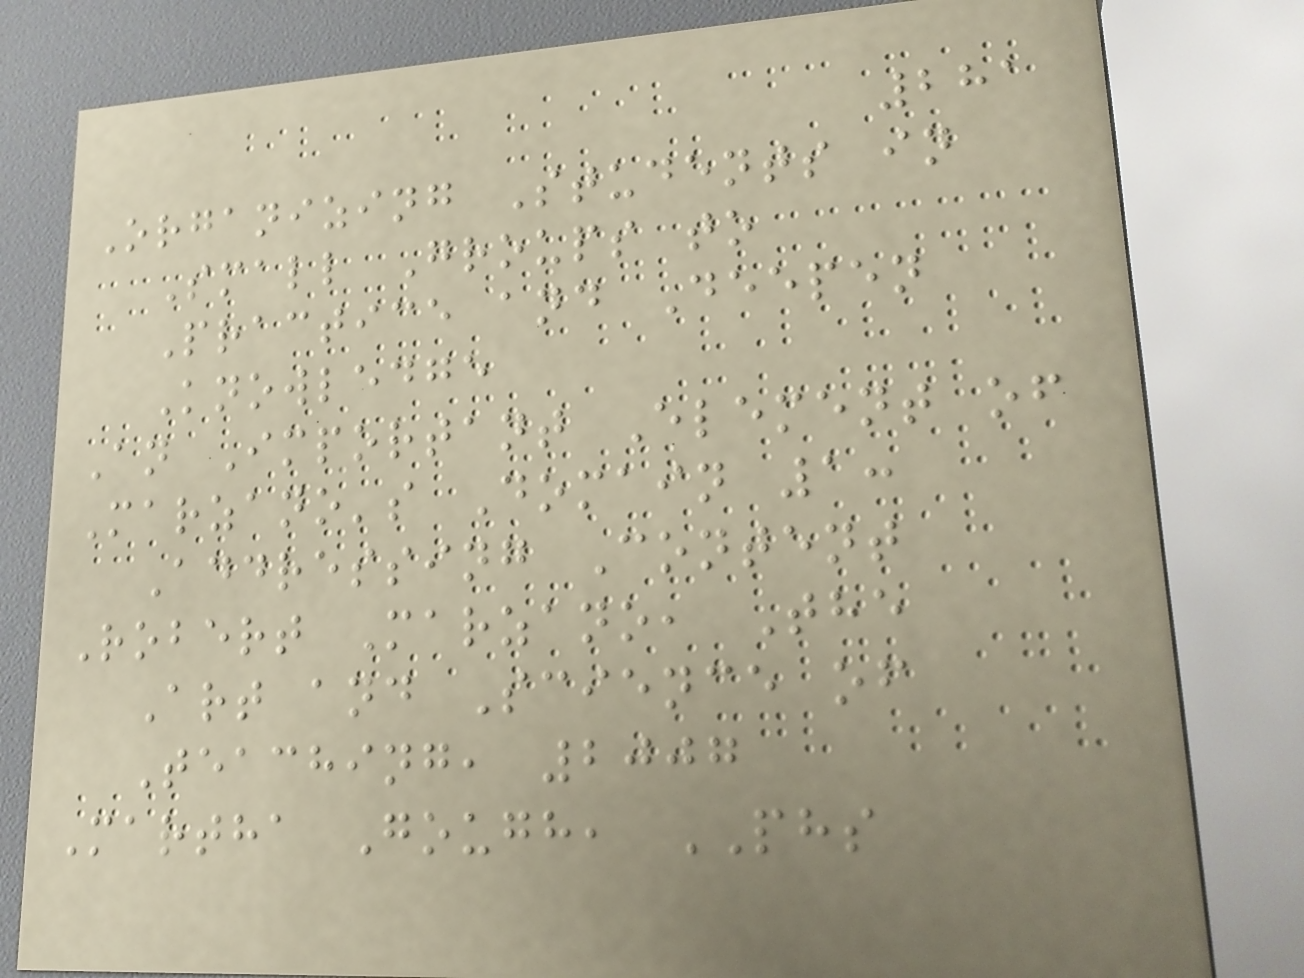281
Organizing Students in
Small Groups to
Practice and Deepen
Knowledge
An Important Element of
Marzano's Domain 1:
Addressing Content
Robert Marzano, The
Art and Science of
Teaching, 2007
Martha Gough, PHS
